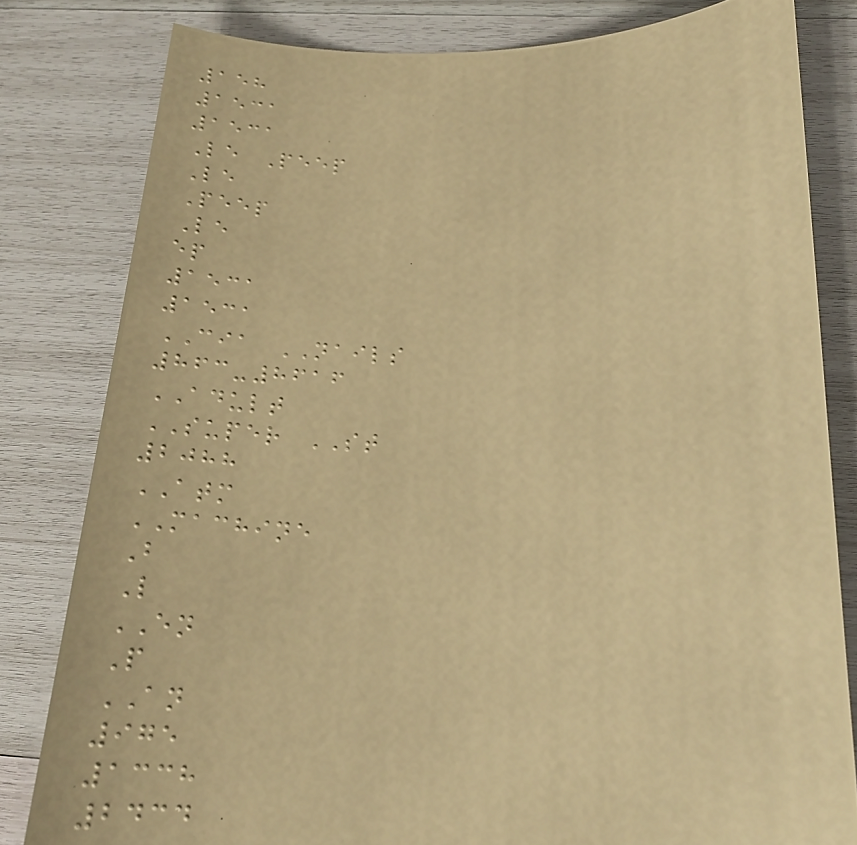158
1531
1531
Le Peep
Le
Peep
Le
ep
1531
1531
CIA NAILS
863-8616
ADULT
SUPER ST
2088
ATM
MACHINE
B
L
EN
P
AN
975
1338
2434
